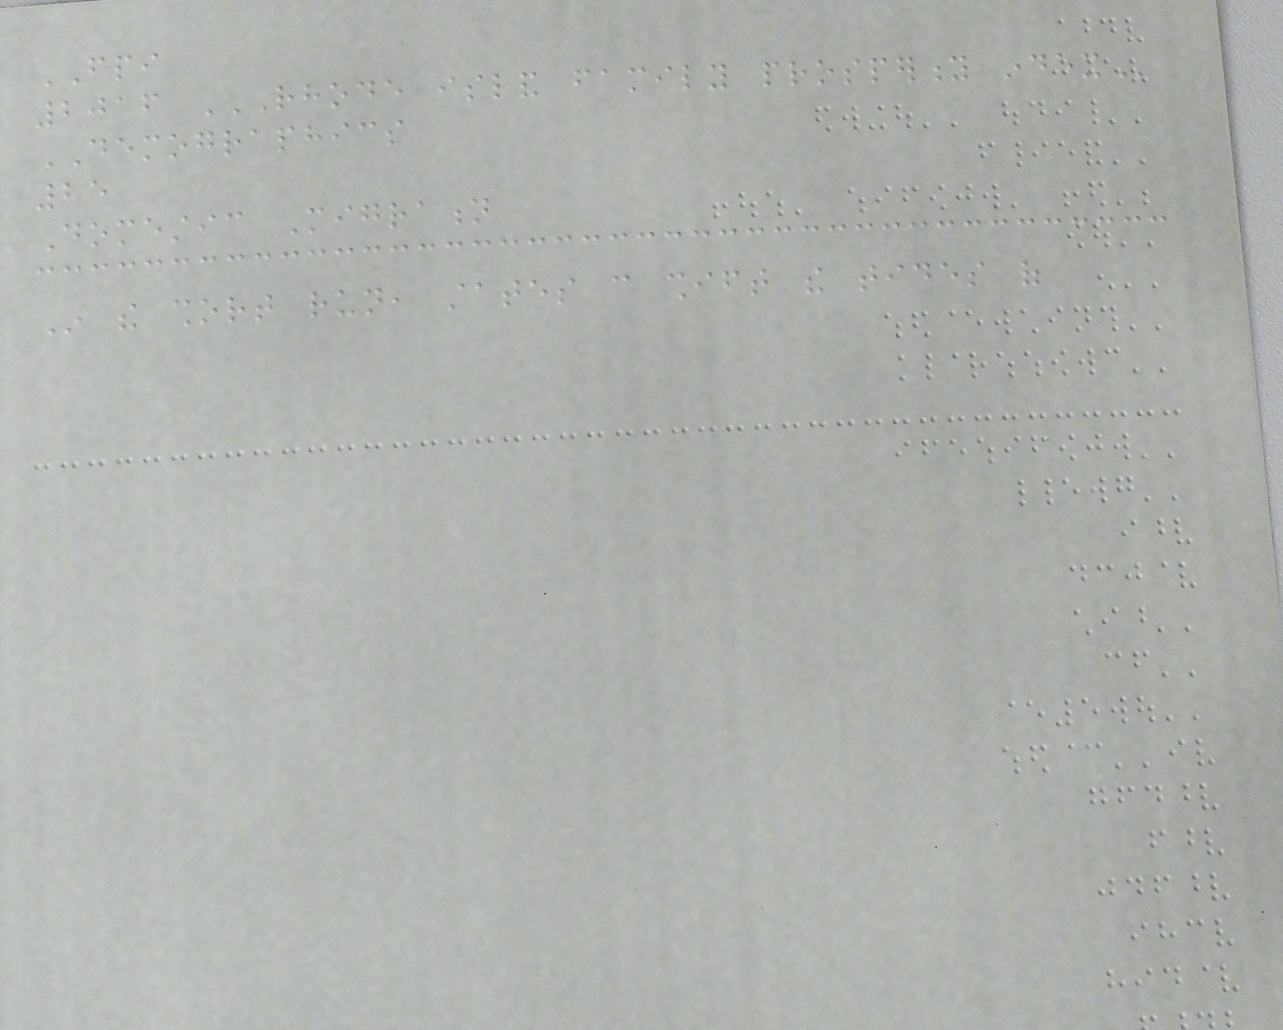FPI
2016 RHODE ISLAND FAMILY PROSPERITY INDEX
DEMOGRAPHICS
25
Domestic Migration
In the short run, states can shift the tides of
